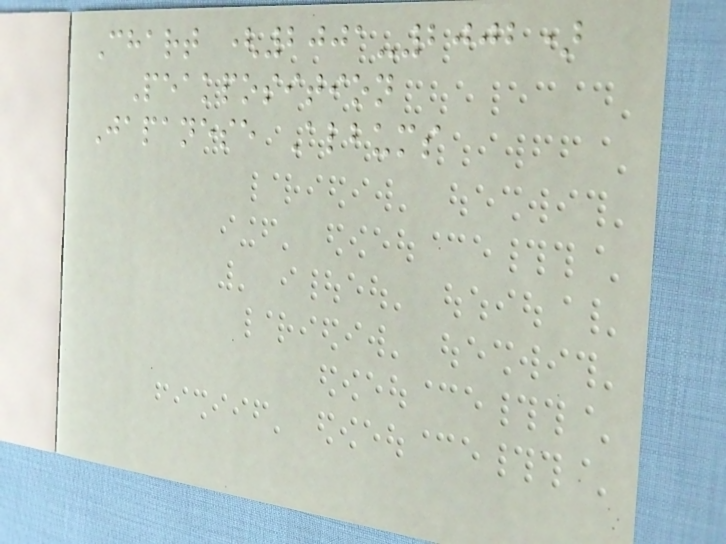Chart (2001-2002)
Peakposition
Japanese Albums
